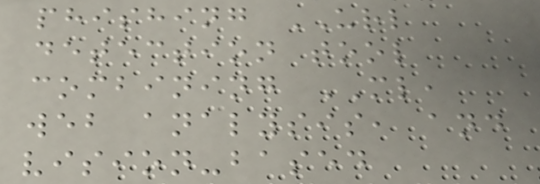phishing URL
detection tool
combining ML,
web analysis, and
vision-based
